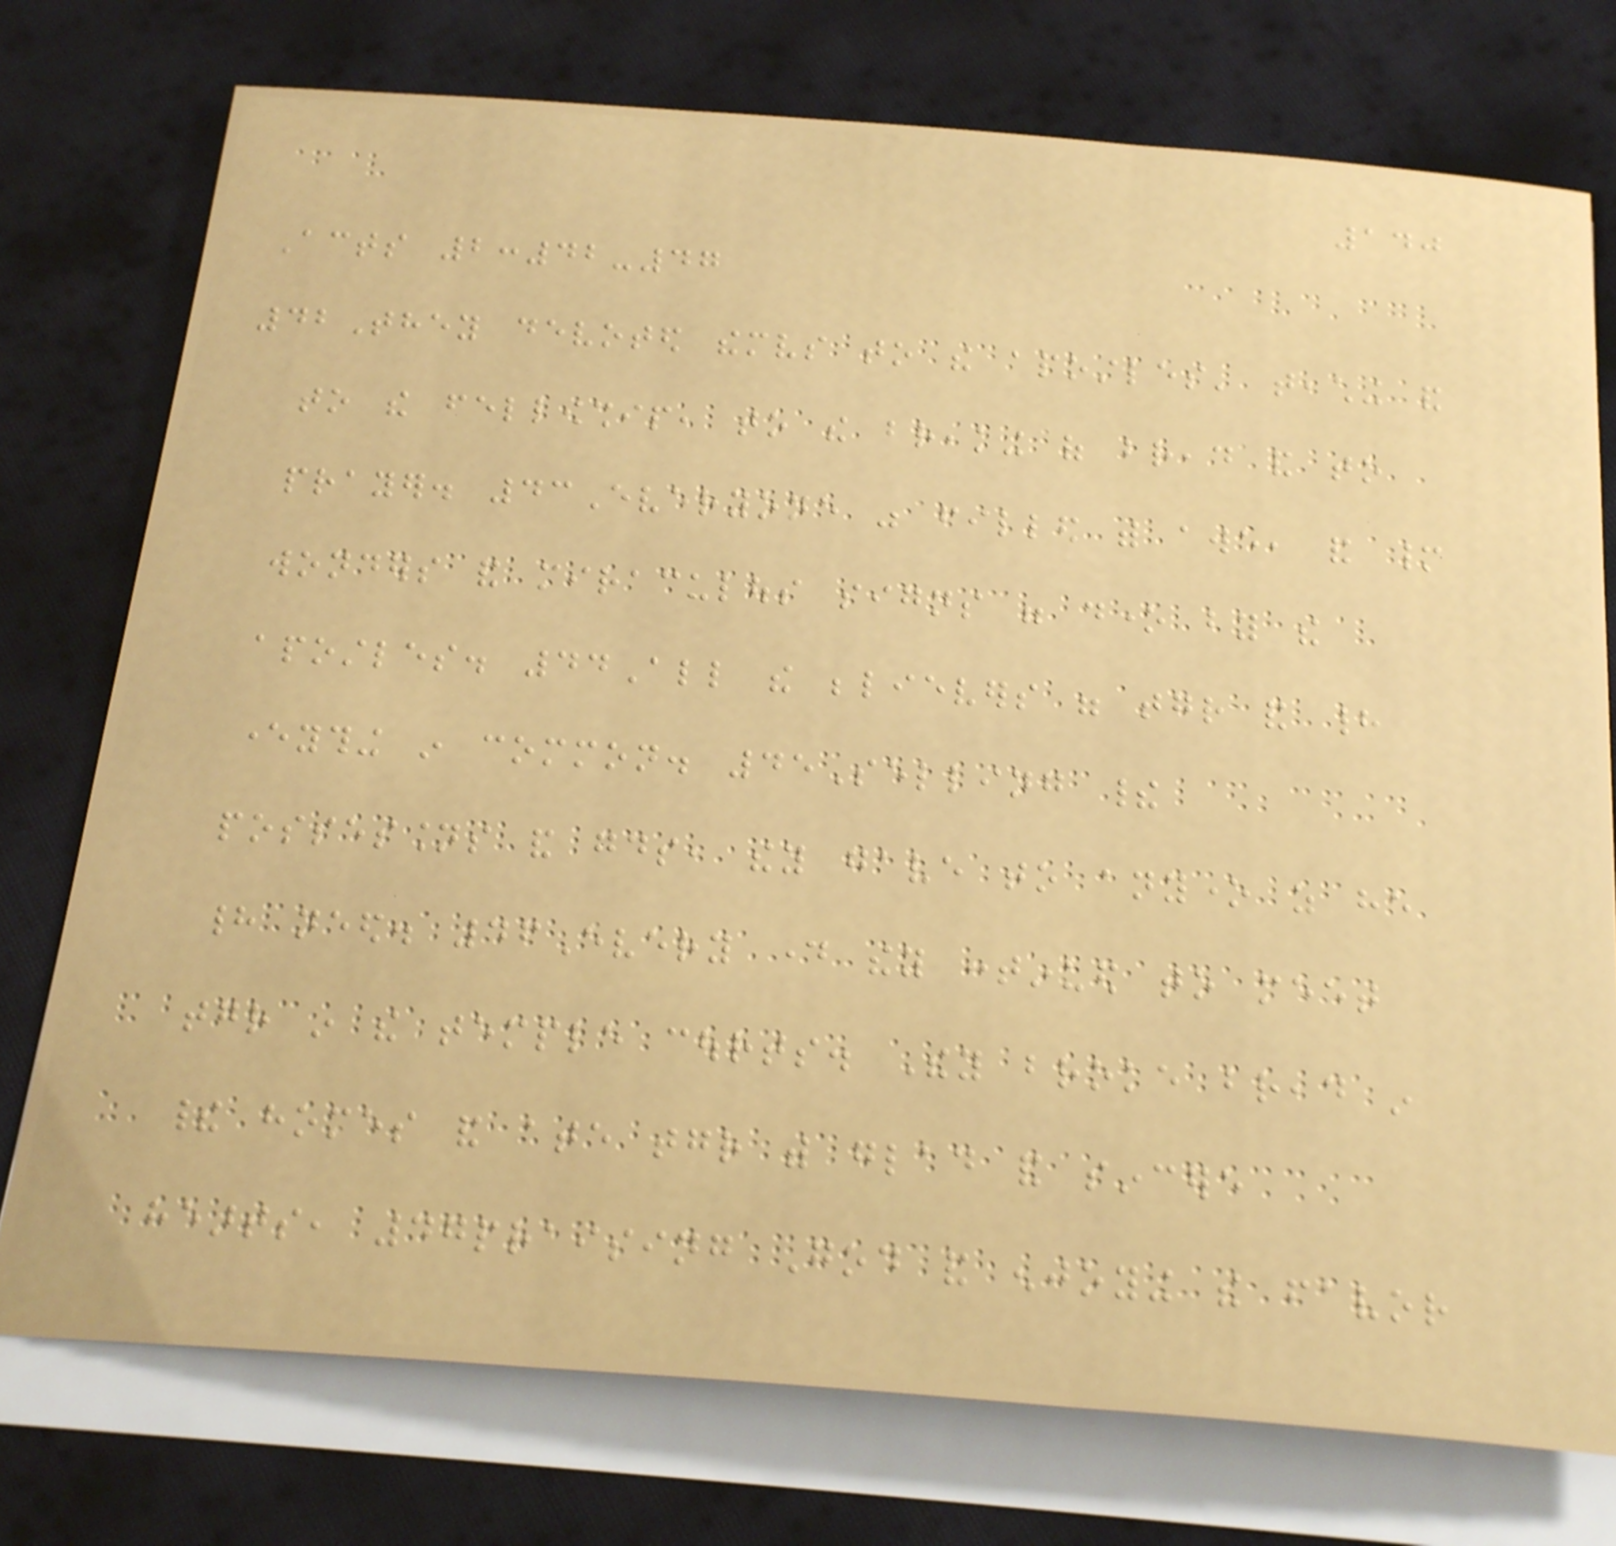140
Acts 2:42-47
42They devoted themselves to the apostles' teaching and
to the fellowship, to the breaking of bread and to
prayer. 43Everyone was filled with awe, and many
wonders and miraculous signs were done by the
apostles. 44All the believers were together and had
everything in common. 45Selling their
possessions and goods, they gave to anyone as he
had need. 46Every day they continued to meet
together in the temple courts. They broke bread in
their homes and ate together with glad and sincere
hearts, 47praising God and enjoying the favor
